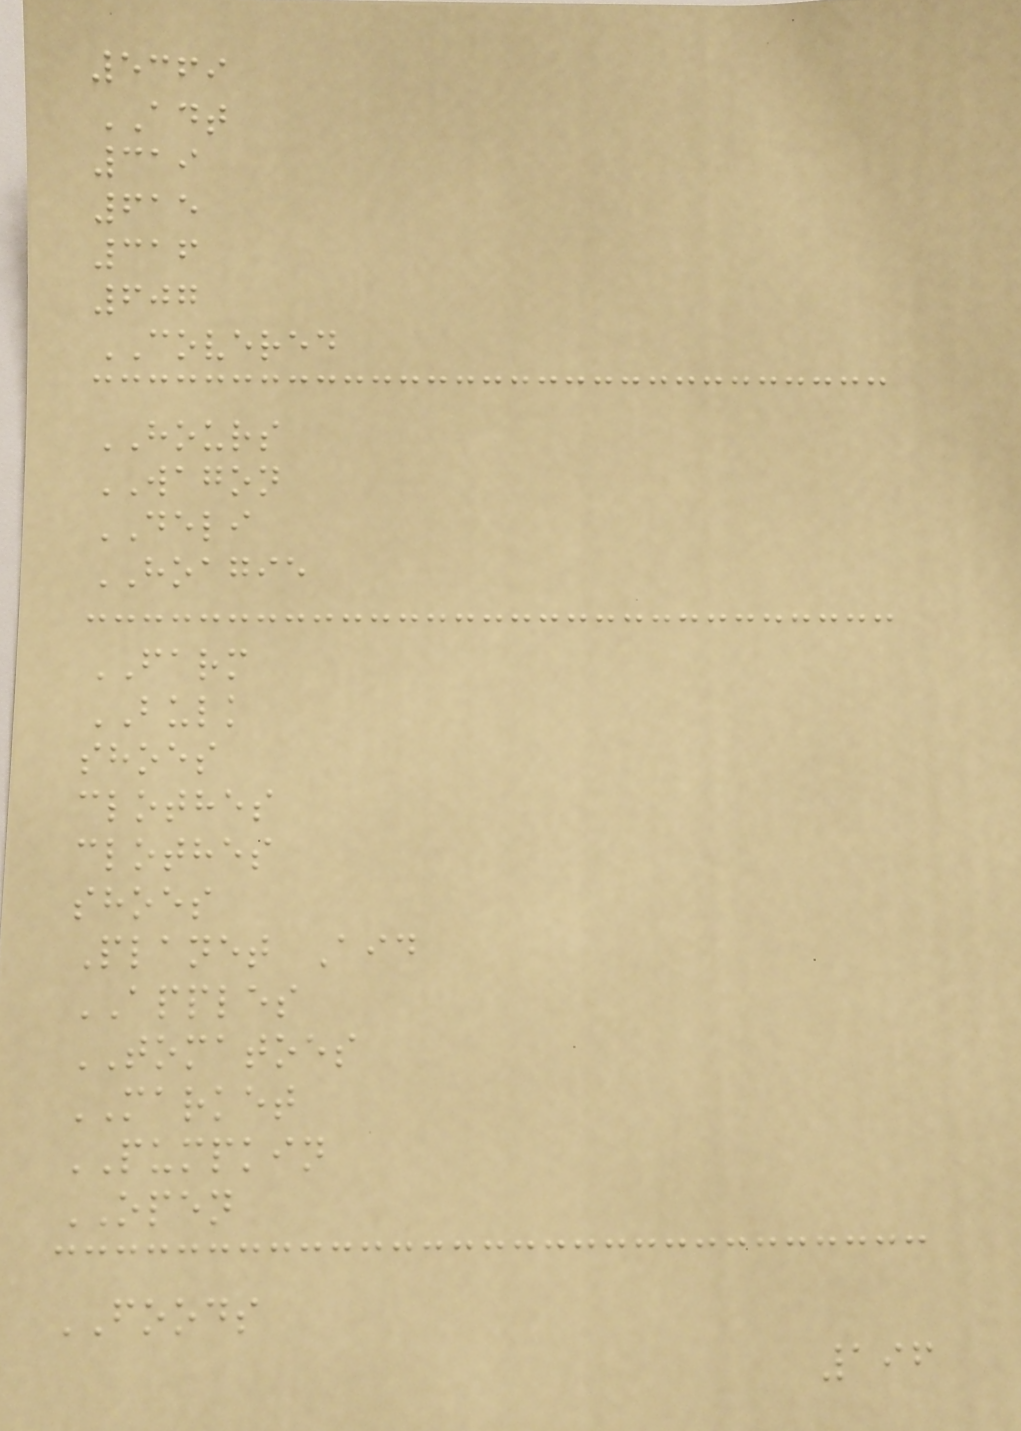5369
ADT
319
615
316
607
COVERED
HOURS
WAGON
DELI
HOAGIE
FARM
BULK
shoes
clothes
clothes
shoes
Planet Aid
APPLES
TOMATOES
MARKET
PUMPKIN
OPEN
FOODS
196
